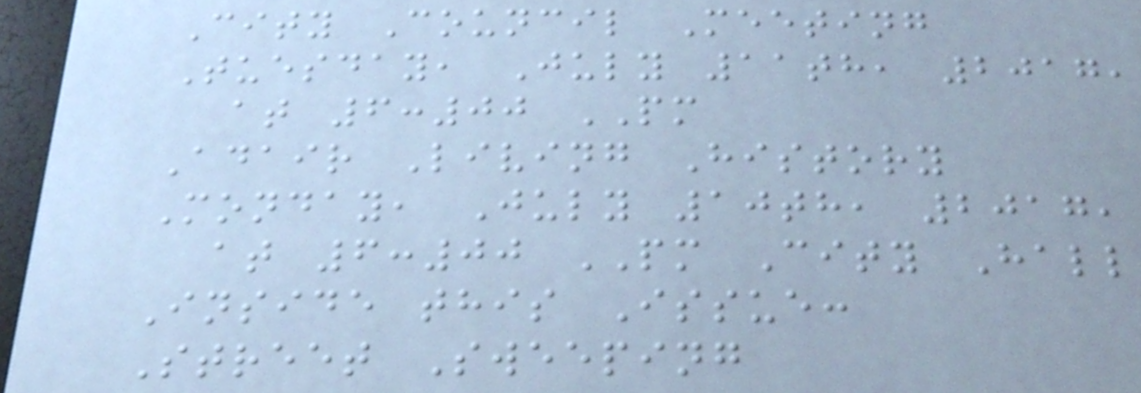City Council Meeting
Tuesday, July 11th, 2017,
at 6:00 PM
Adair Living History
Monday, July 10th, 2017,
at 6:00 PM City Hall
Inside this Issue:
Street Sweeping
